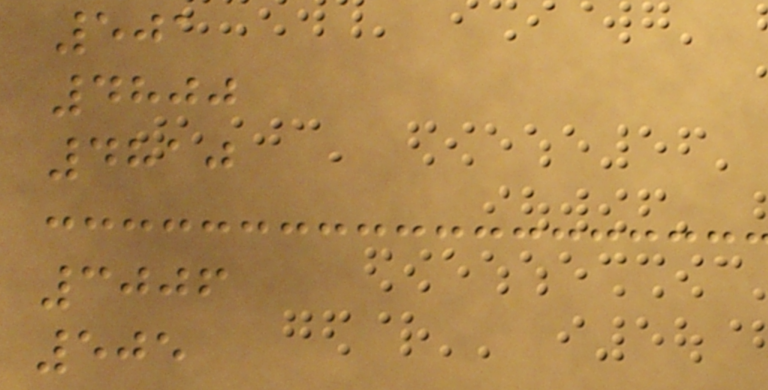501
4800
4810
3006
505
